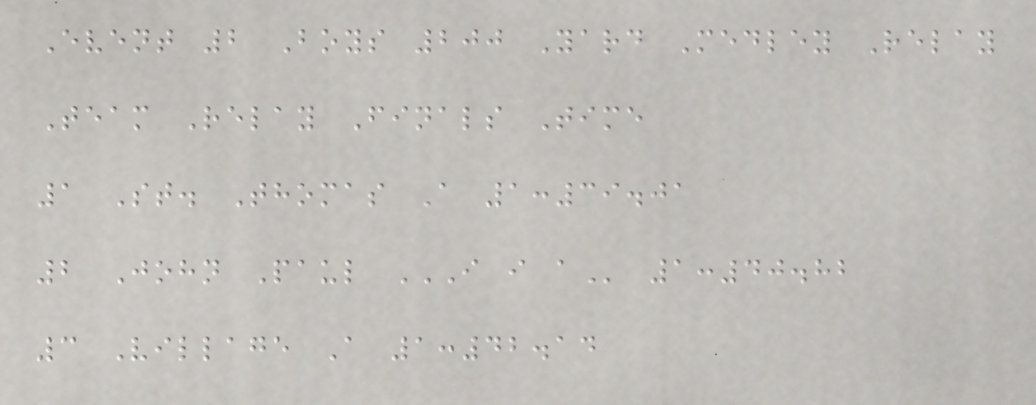Event 2 Boys 200 Yard Medley Relay
Team Relay Finals Time
1 St. Thomas A 1:39.01
2 John Paul I I A 1:40.82
3 Village A 1:42.14
